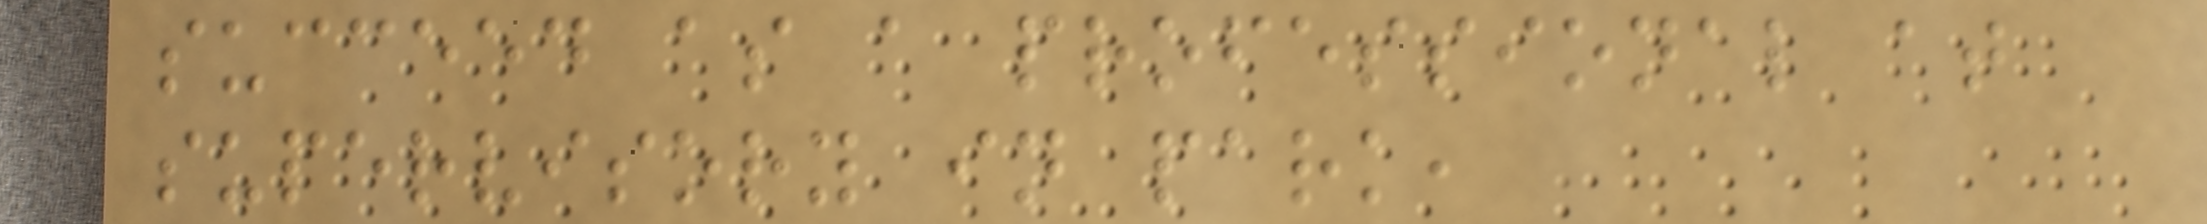succeed as a professional at
supervisory in park,
